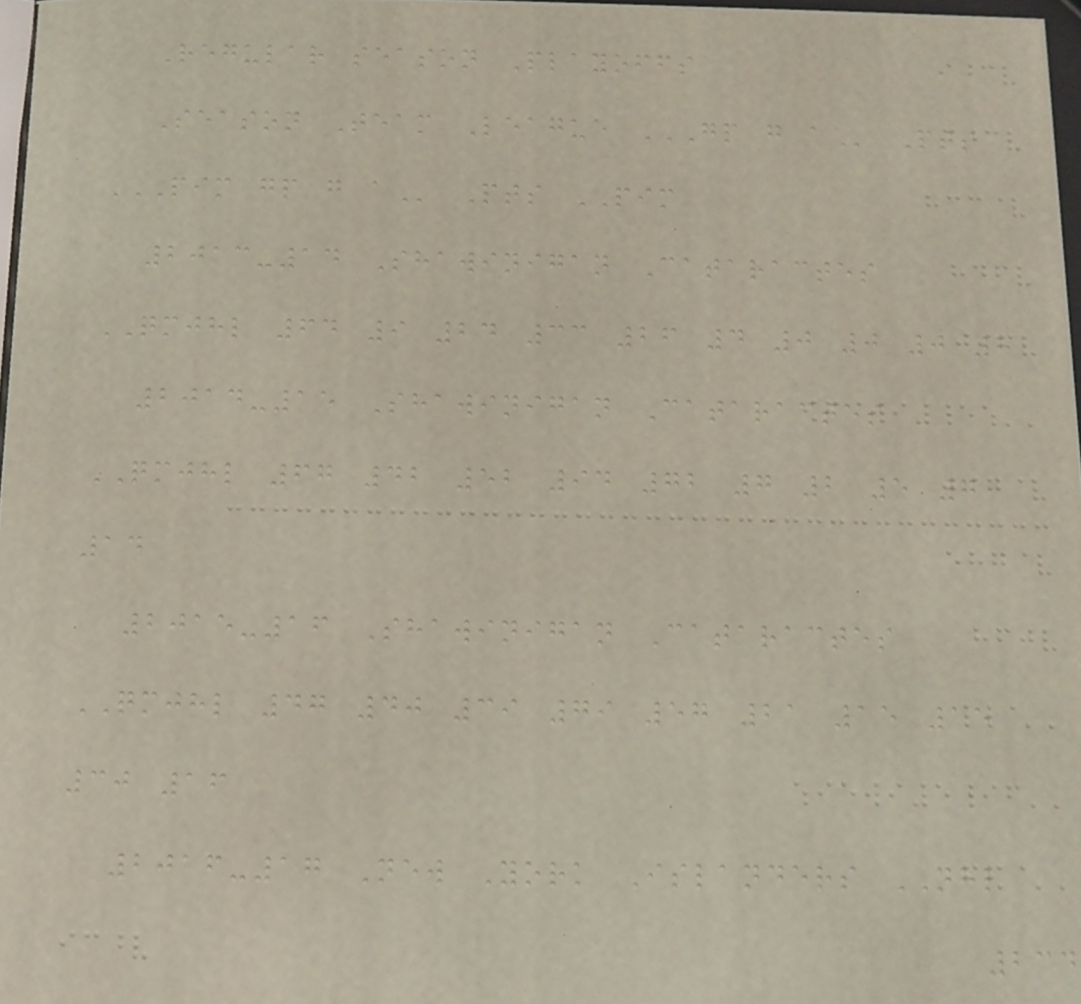Regular season Playoffs
Season Team League GP G A Pts
PIM GP G A Pts PIM
2013-14 Shawinigan Cataractes
QMJHL 64 9 24 33 26 4 0 0 0 8
2014-15 Shawinigan Cataractes
QMJHL 67 42 52 94 72 7 2 5 7
14
2015-16 Shawinigan Cataractes
QMJHL 47 40 39 79 57 21 15 15
30 16
2016-17 New York Islanders NHL
234
